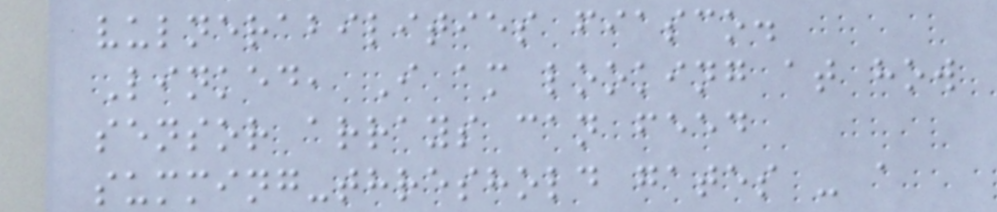vulnerabilities fiasco.
Linked, I am looking at how
sensor arrays can feed
summing-threshold gates - a
